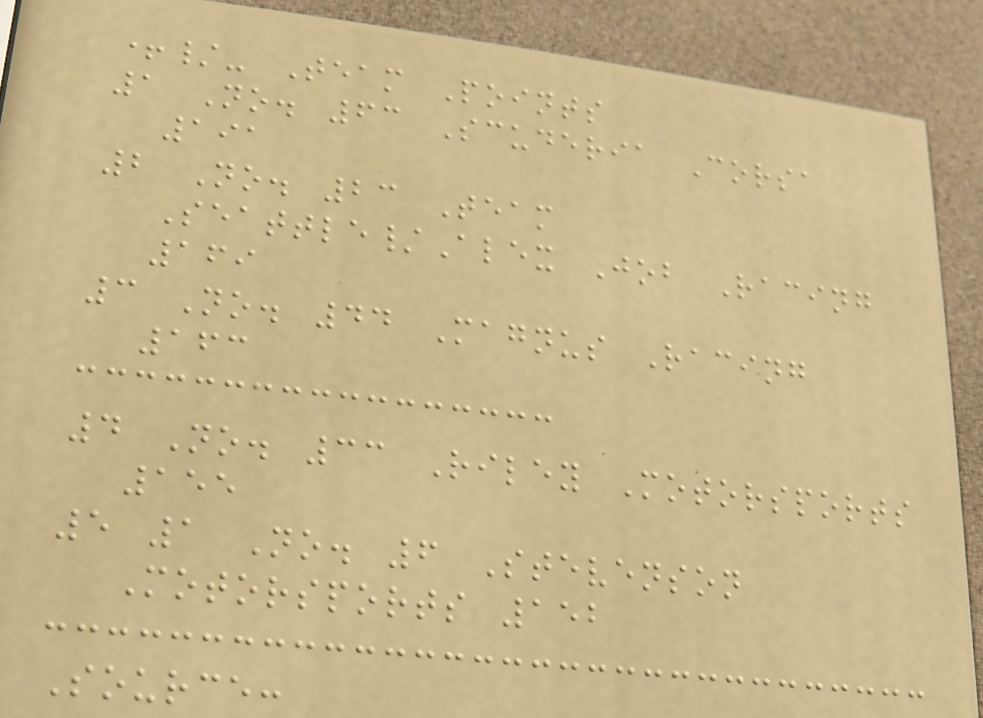+/- Team Points
1 No. 63 Scuderia Corsa
191
2 No. 23 Team
Seattle/Alex Job Racing
169
3 No. 44 Magnus Racing
163
4 No. 33 Riley Motorsports
155
5 1 No. 6 Stevenson
Motorsports 152
Source:
